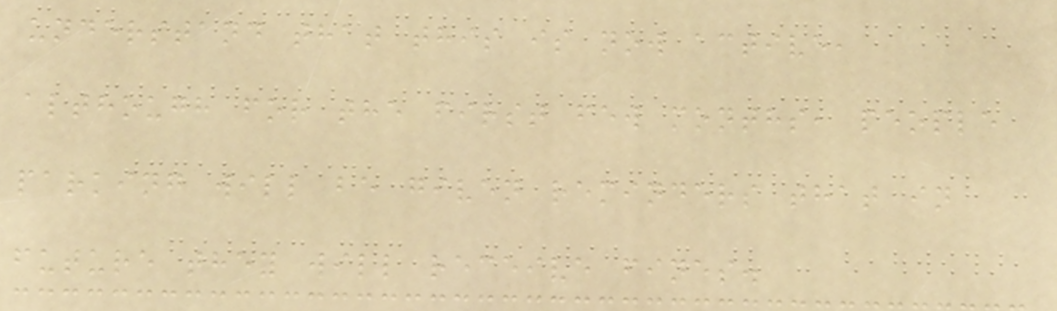understand that this is now active,
although for the first few months, people
parking will be given reminders that in
future they will receive fines.
